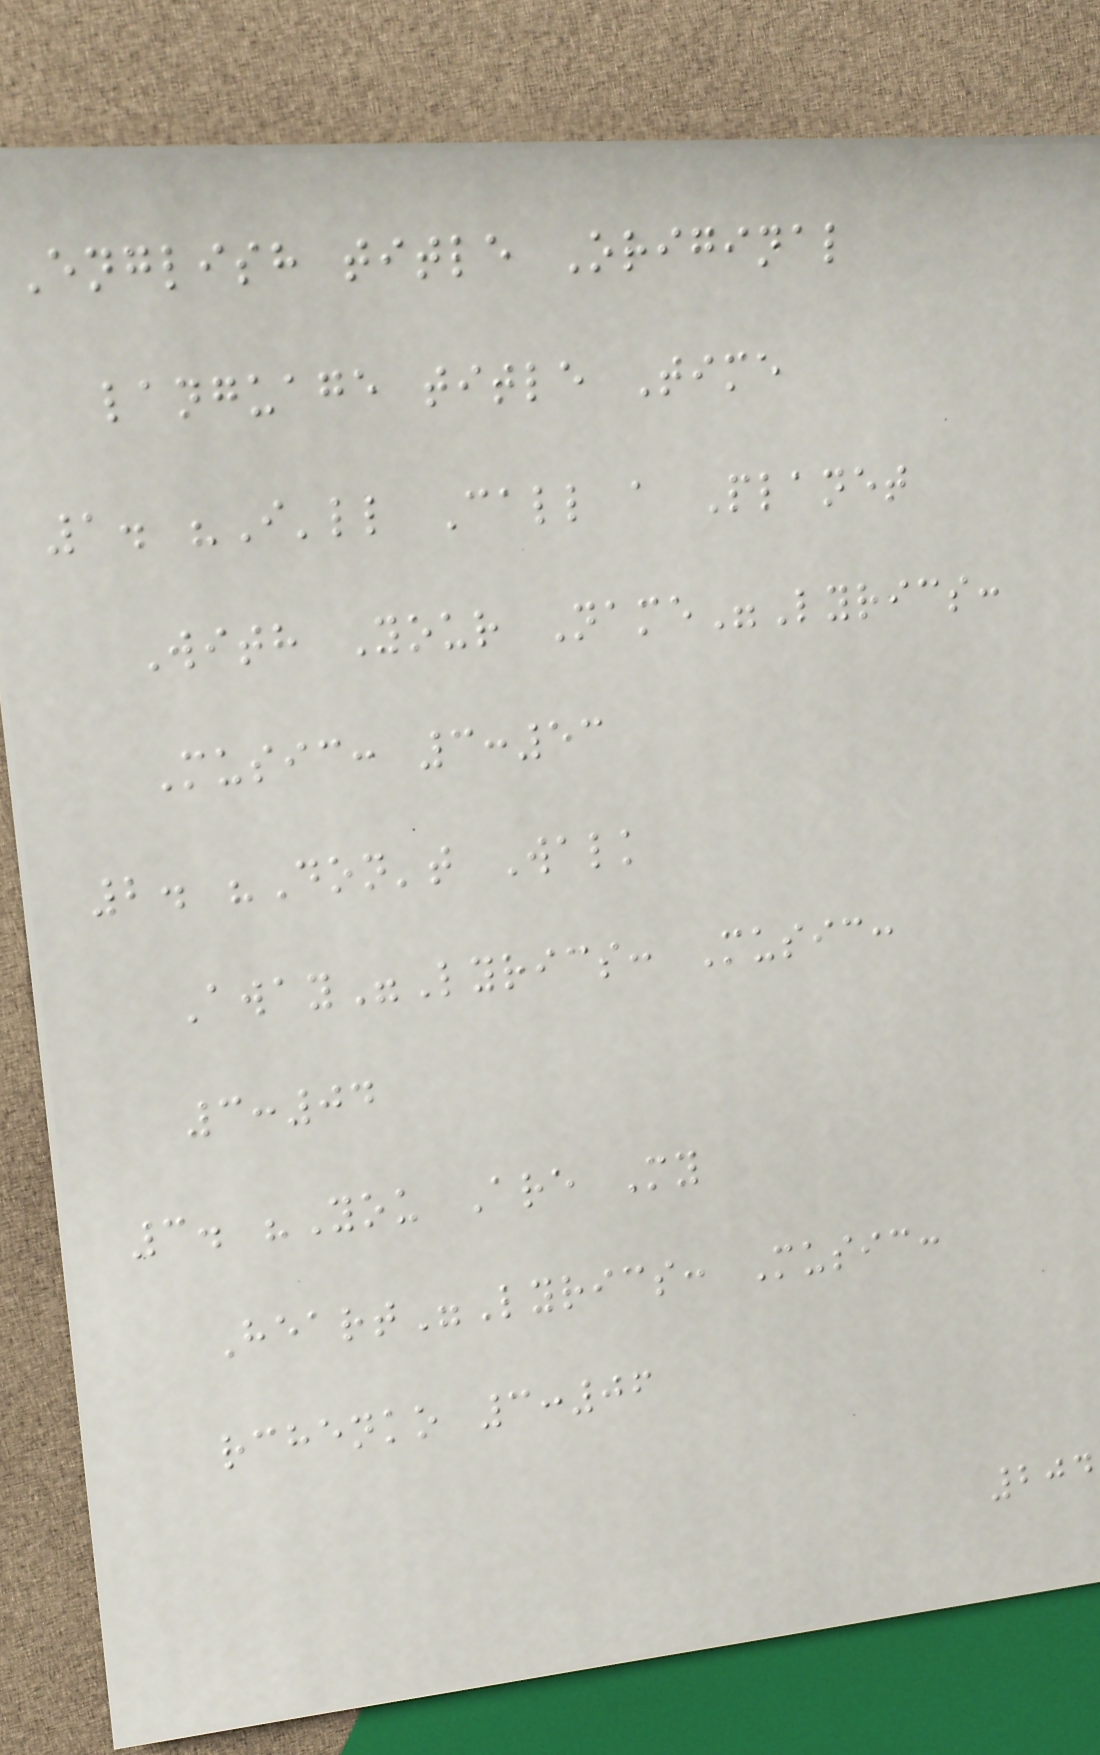English title Original
language title Time
1. "I'll Call a Planet
With Your Name"Lyrics:
Music: 3:53
2. "Don't Walk
Away"Lyrics: Music:
3:04
3. "You Are My
Heart"Lyrics: Music:
rchenko 3:06
204
